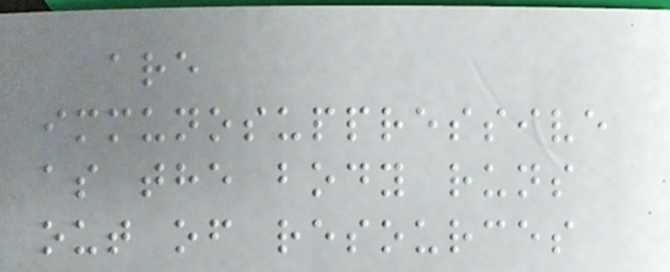are
immunosuppressive
as the body runs
out of resources
